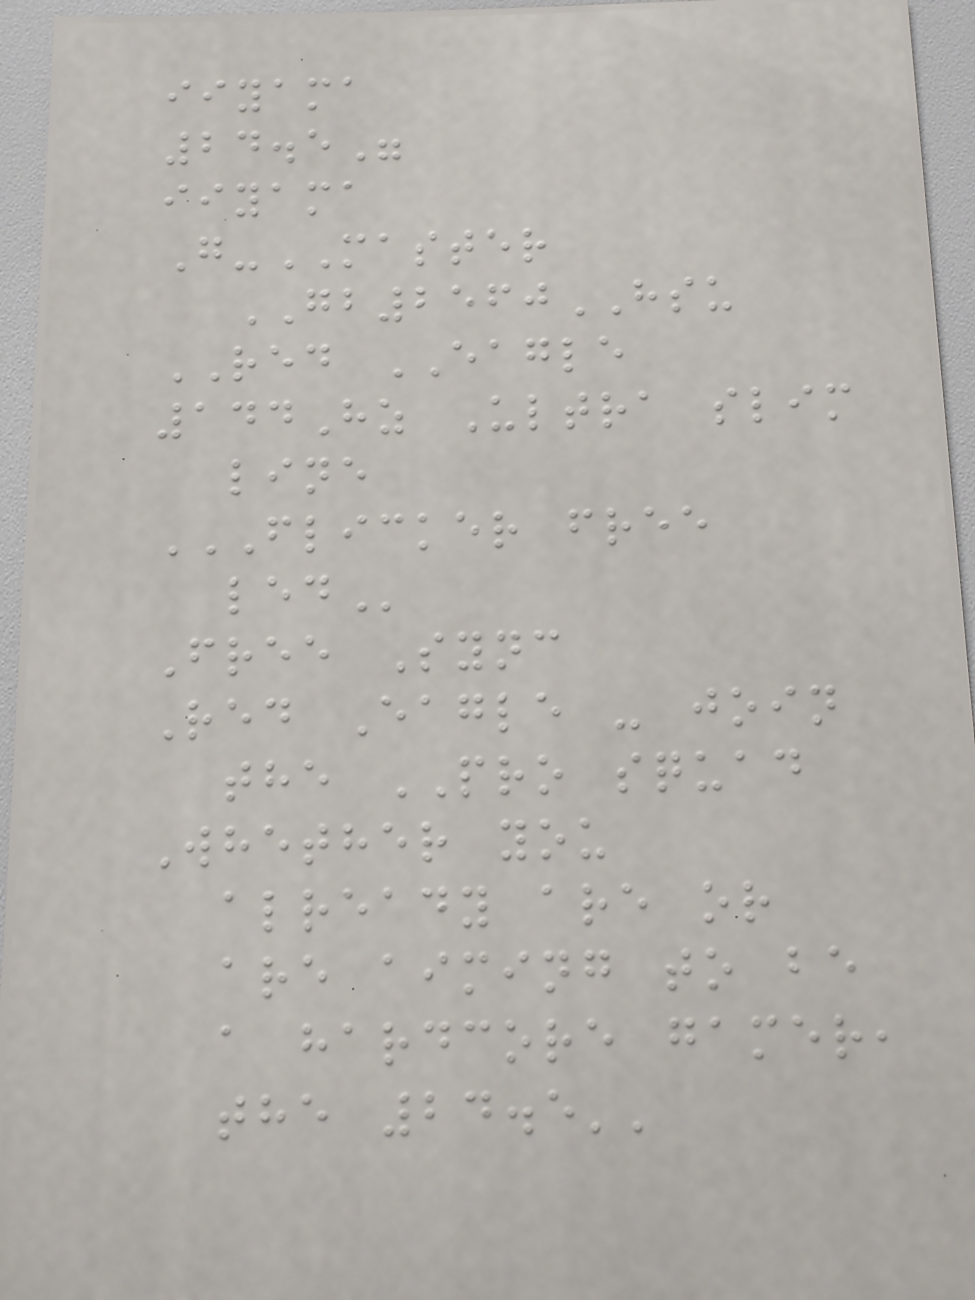iiyama
24.5"
iiyama
G-MASTER
GB2560HSU
RED EAGLE
144Hz Ultra slim
line
FLICKER FREE
LED
Free Sync
Red Eagle - join
the PRO squad
Whether you
already are or
are aiming to be
a hardcore gamer,
the 24.5''
